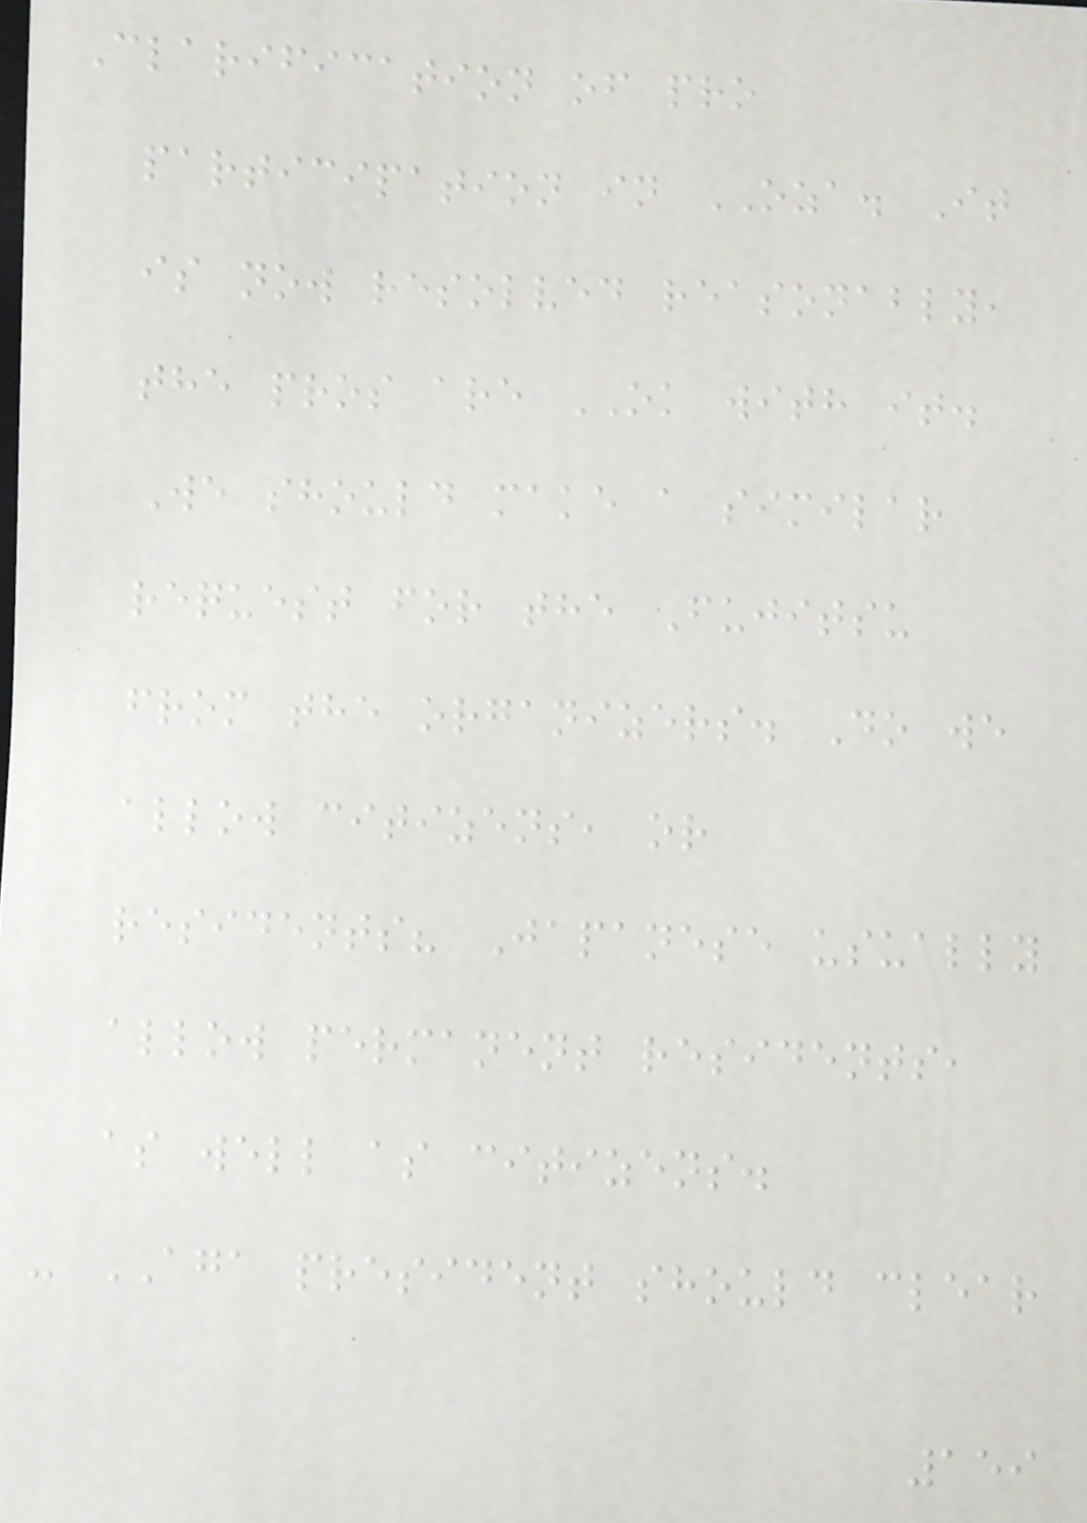Clarification of pro
participation in OZA. It
is now resolved reasonably,
the pros are OK with it.
We should make a similar
request for the Fujitsu
from the organizers. Do we
allow citizens, or
residents? Japanese usually
allow permanent residents,
as well as citizens.
- AGA president should clear
159
